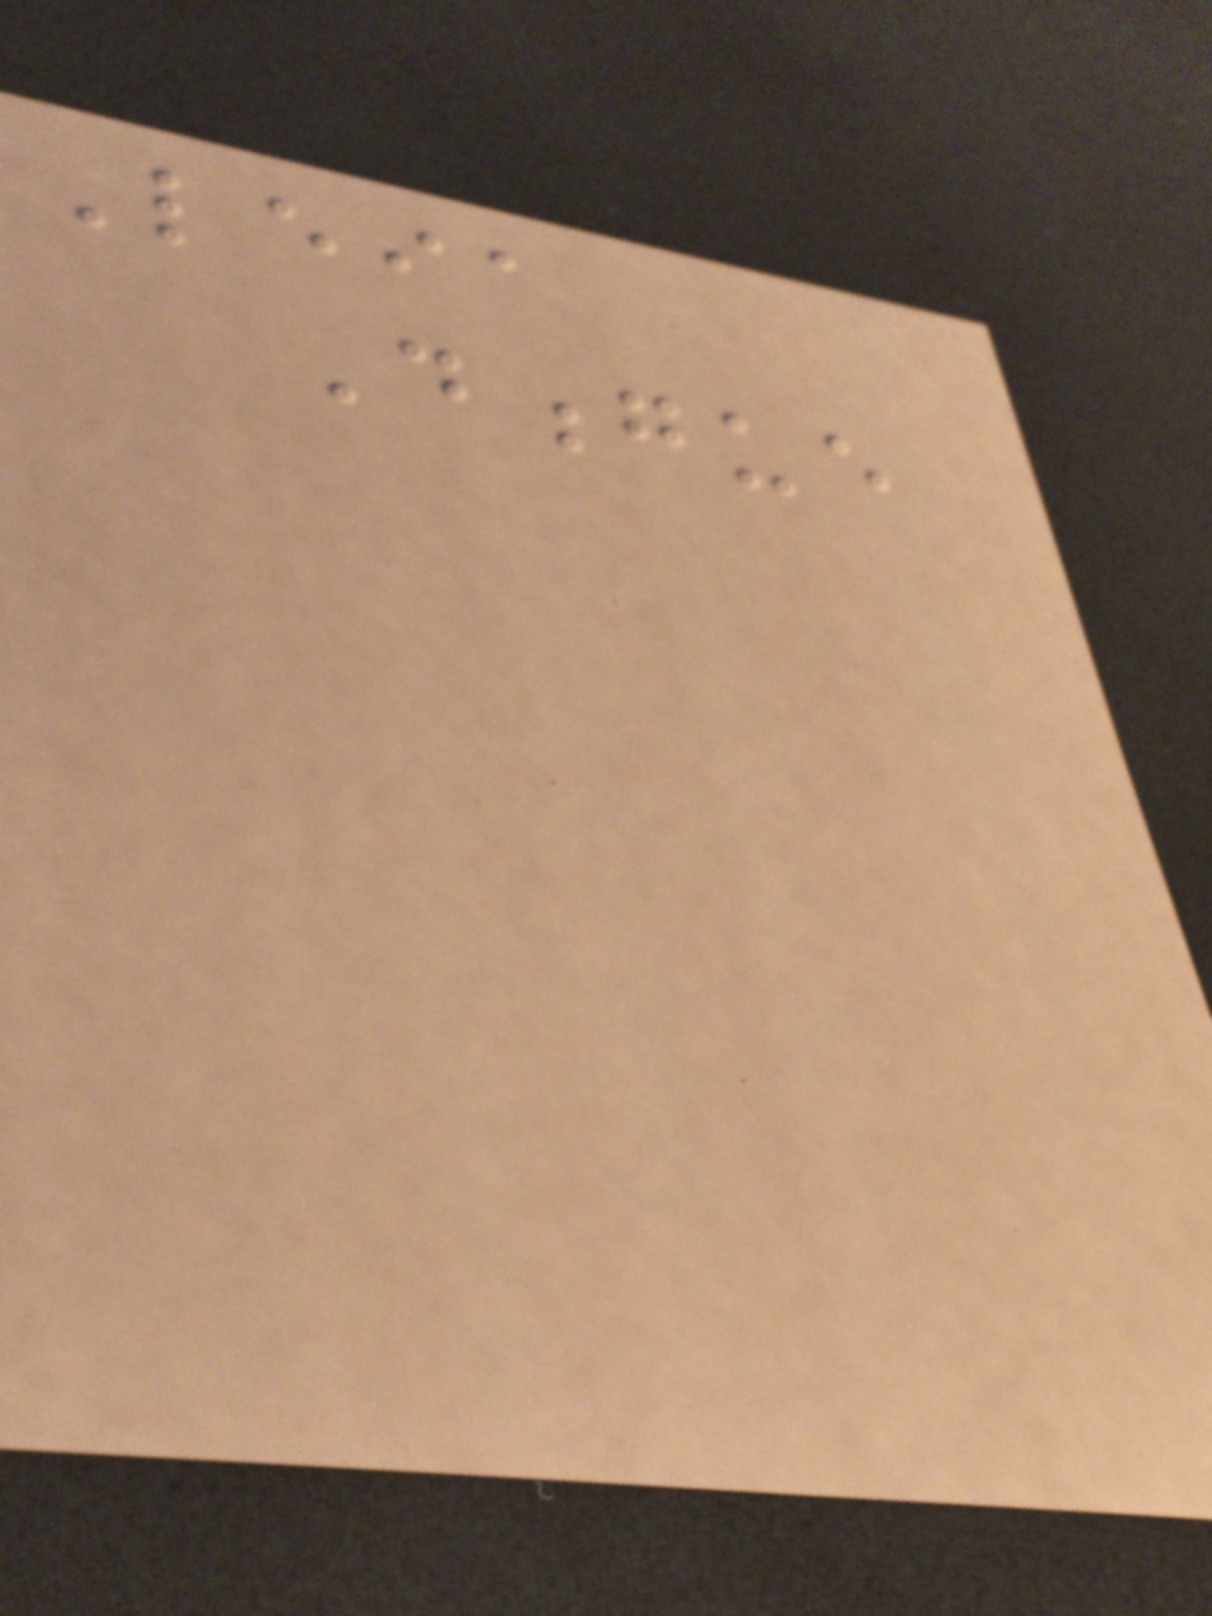Leia
Dongue
